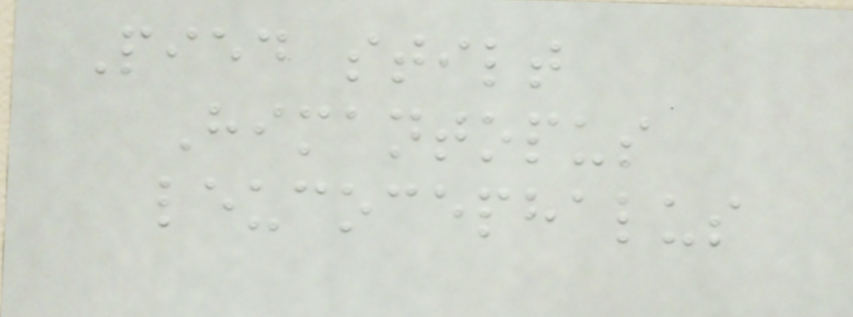Pied stilt
Himantopus
leucocephalus
